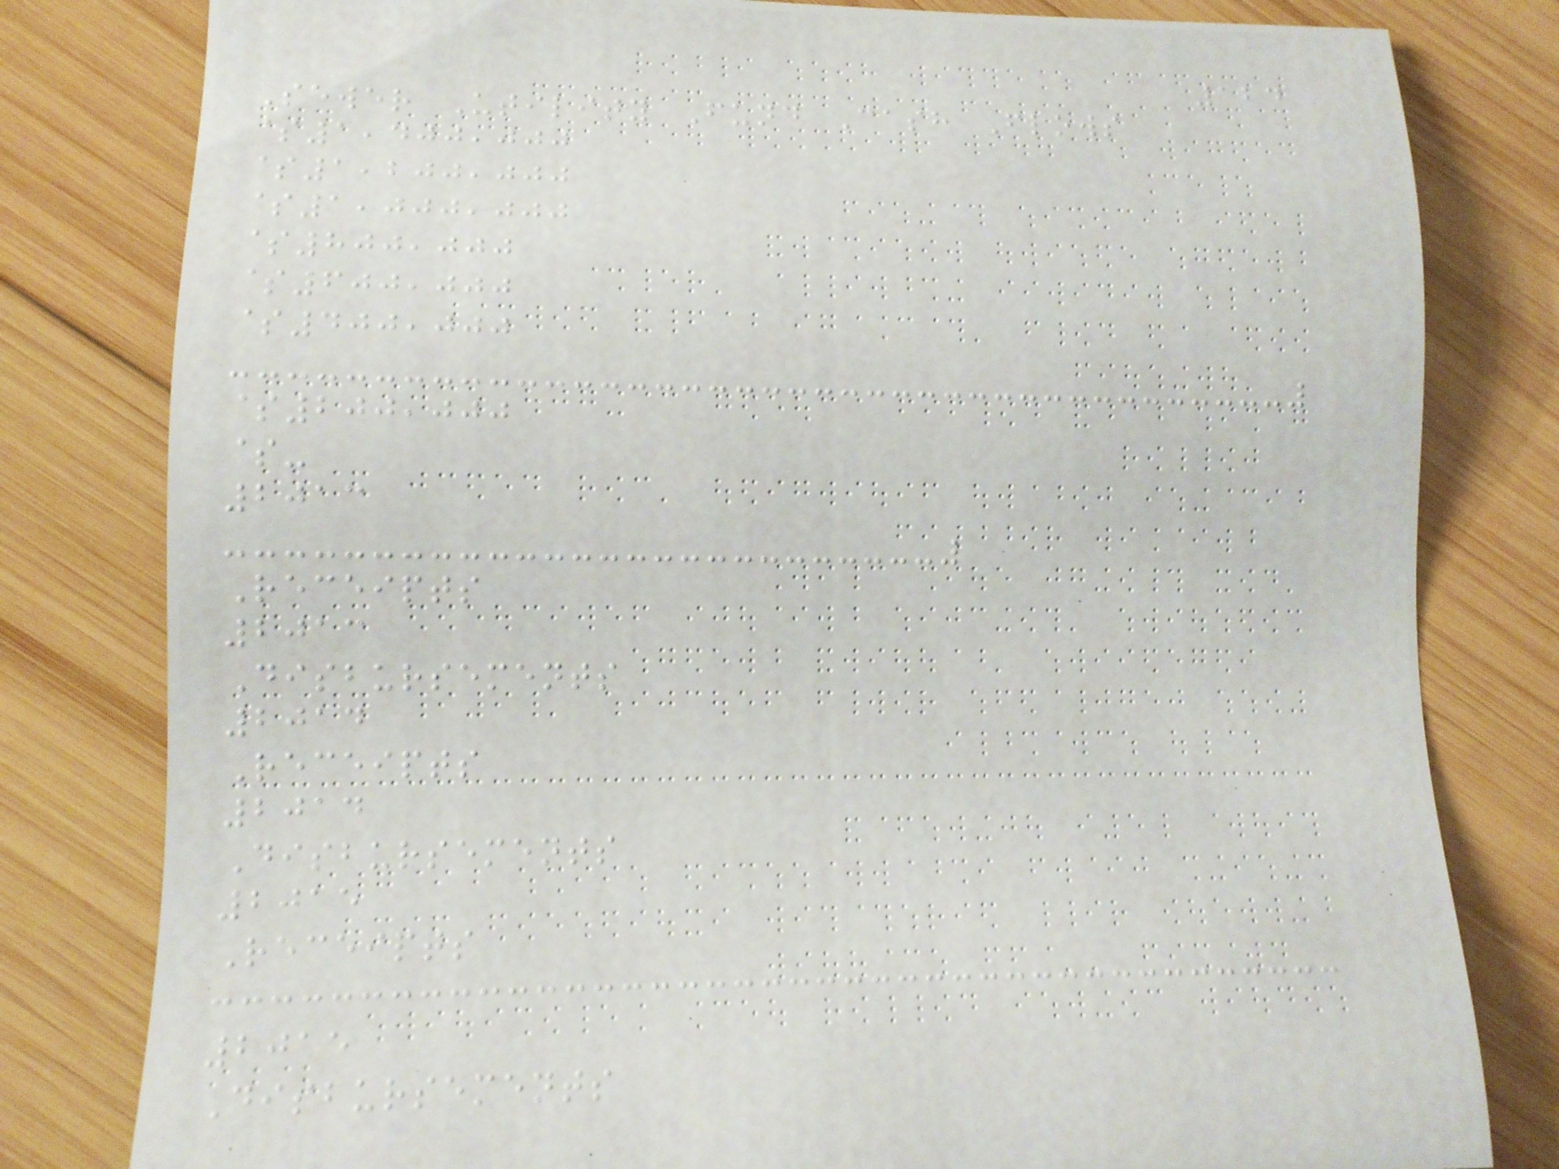124
Sewer Utility Fund Cash Flows
$1,400,000
$1,200,000
$1,000,000
$800,000
$600,000
$400,000
$200,000
$-
2013
Receipts
2013
Disbursements
2014
Receipts
2014
Disbursements
2015
Receipts
2015
Disbursements
